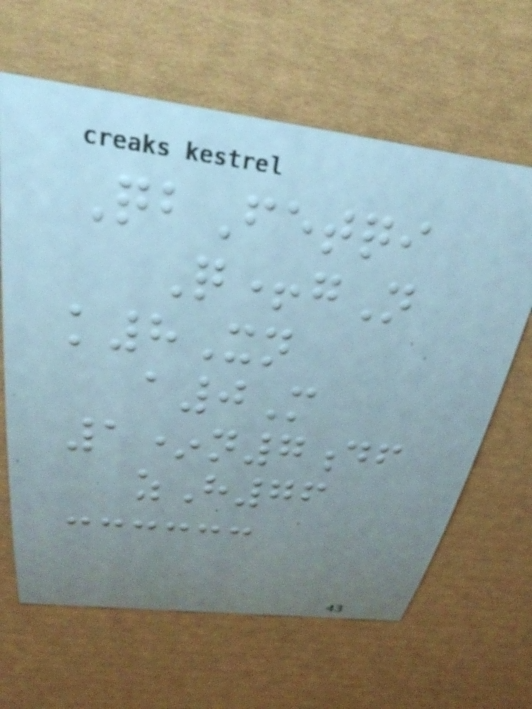QbFetqi
Q+gN
k8Xn
a0M
1*n7df
zH76
